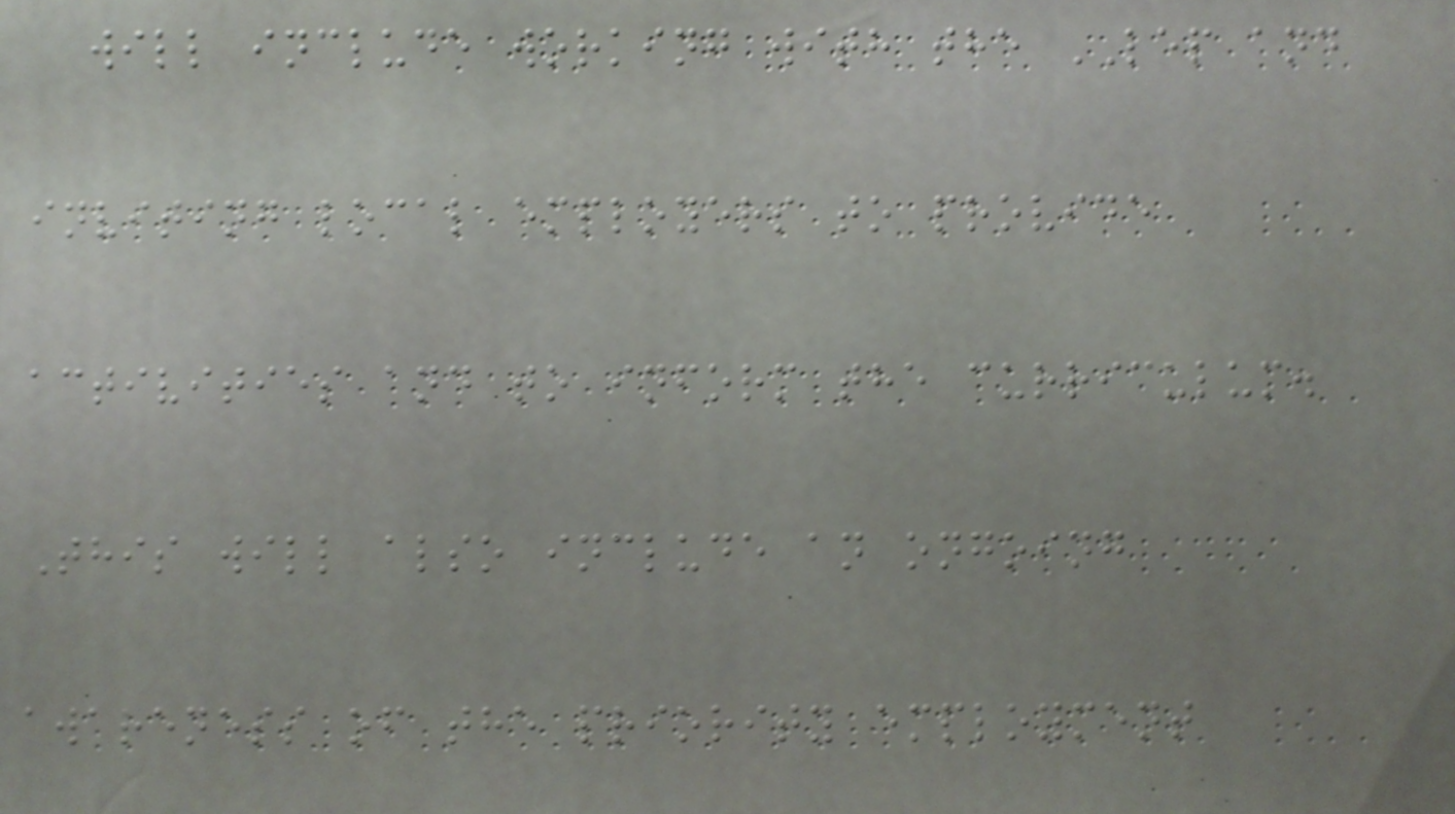will include working with the LEP and
inviting local employers to provide
activities and to inform the curriculum.
This will also include an ongoing
awareness of the priority employment
